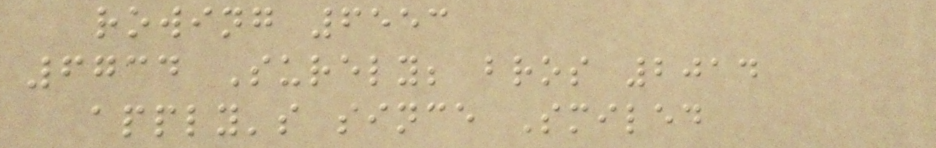rowing 6553
6734 Surely; bros 2014
apply's since Smiled
